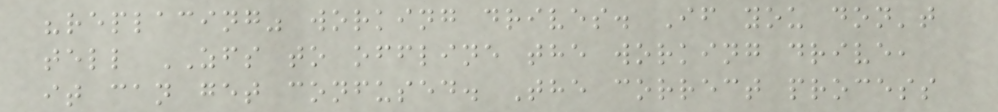"replacing" working drives. If you don't
tell ZFS to offline the working drive,
it can get confused. The correct process
